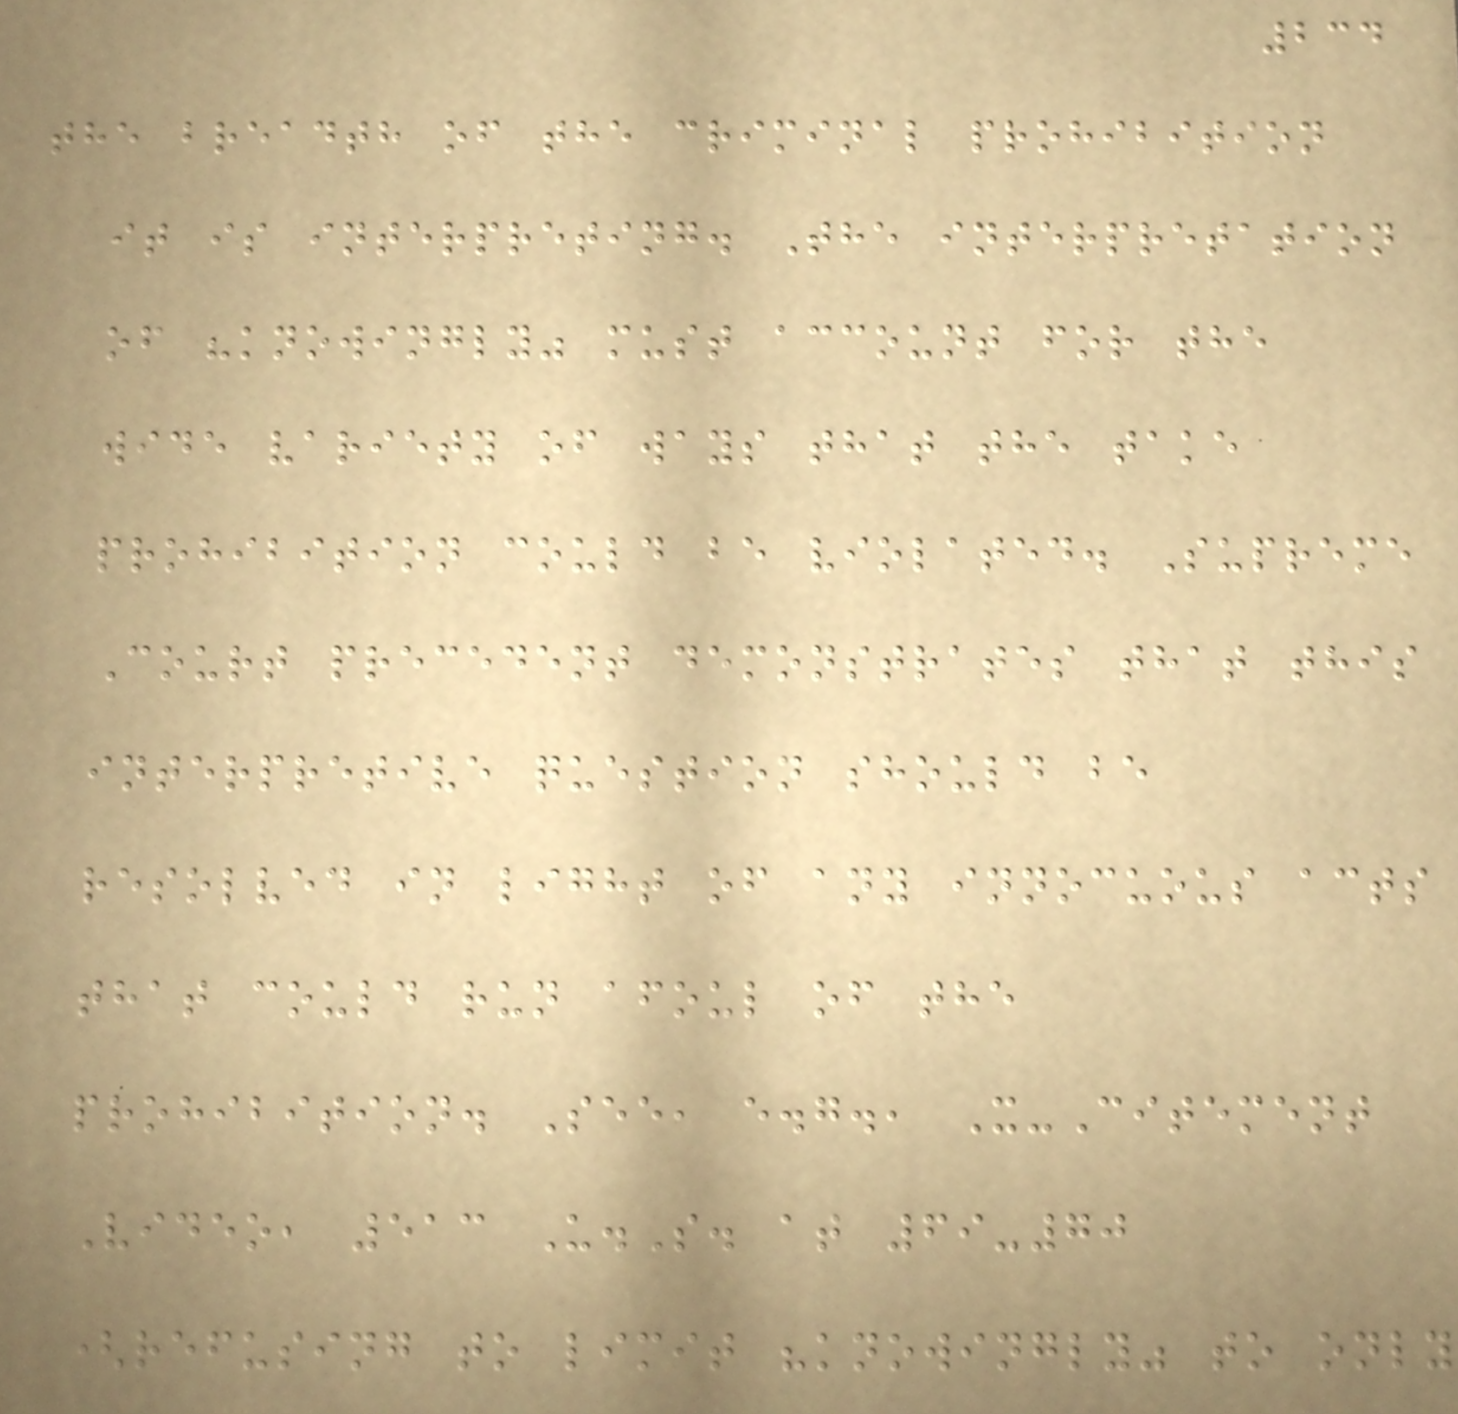234
the breadth of the criminal prohibition
it is interpreting. The interpretation
of "knowingly" must account for the
wide variety of ways that the take
prohibition could be violated. Supreme
Court precedent demonstrates that this
interpretive question should be
resolved in light of any innocuous acts
that could run afoul of the
prohibition. See, e.g., X-Citement
Video, 513 U.S. at 69-70
(refusing to limit "knowingly" to only
